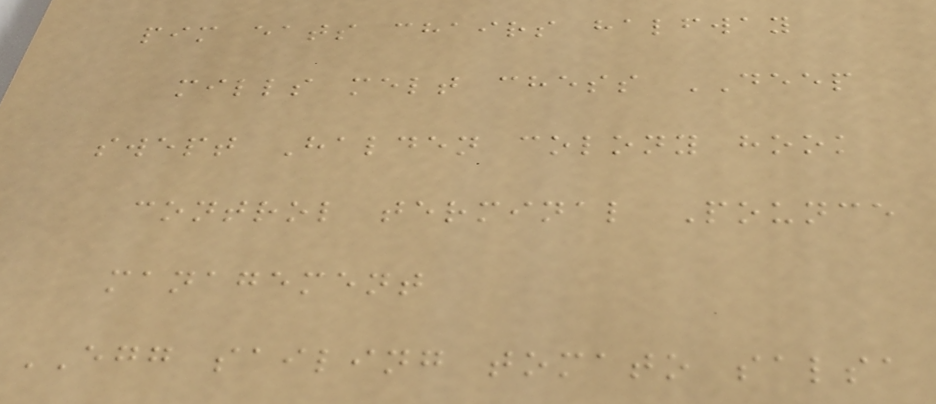pim eats chairs halfway
mills melt chess DEEP
swept Halden colony hook
control terminal Pounce
management
EGG sailing tomato salsa
